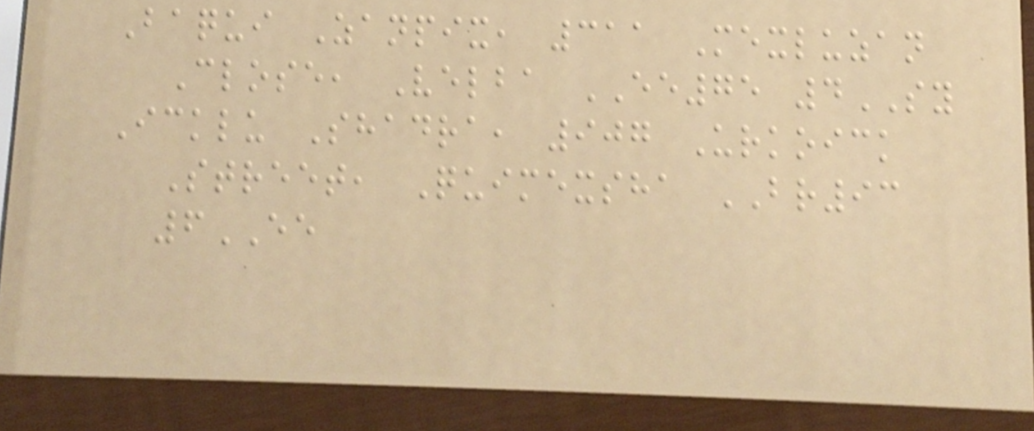Baqui Zanpix, 311 Mexluzan
Close, Velba EE75 4SY
Icklu Shadra, 907 Urkoick
Street, Quimexsha BR93
6EE
